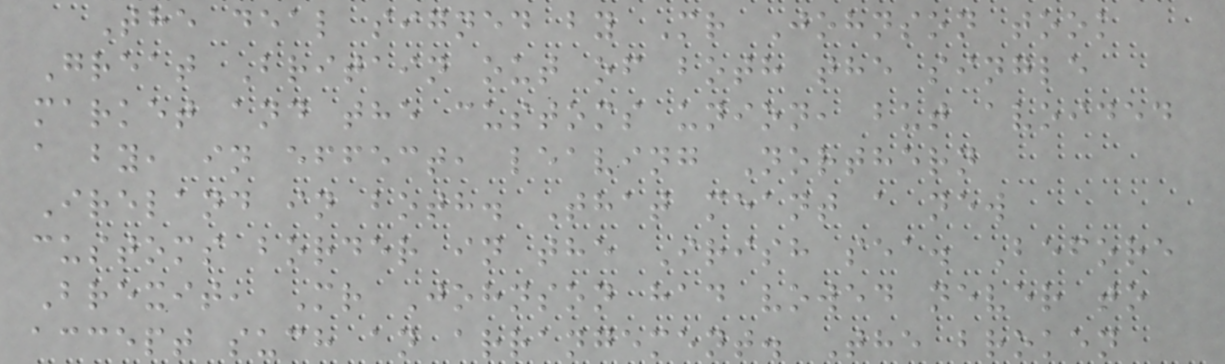The deal signed by Mr Johnson took
Great Britain out of both the single
market and the customs union, but avoided
a by, in effect, leaving Northern
Ireland in both. That meant a new
customs border in the Irish sea. Before
Brexit, Mr Johnson had vowed never to
accept such an arrangement. The broken
